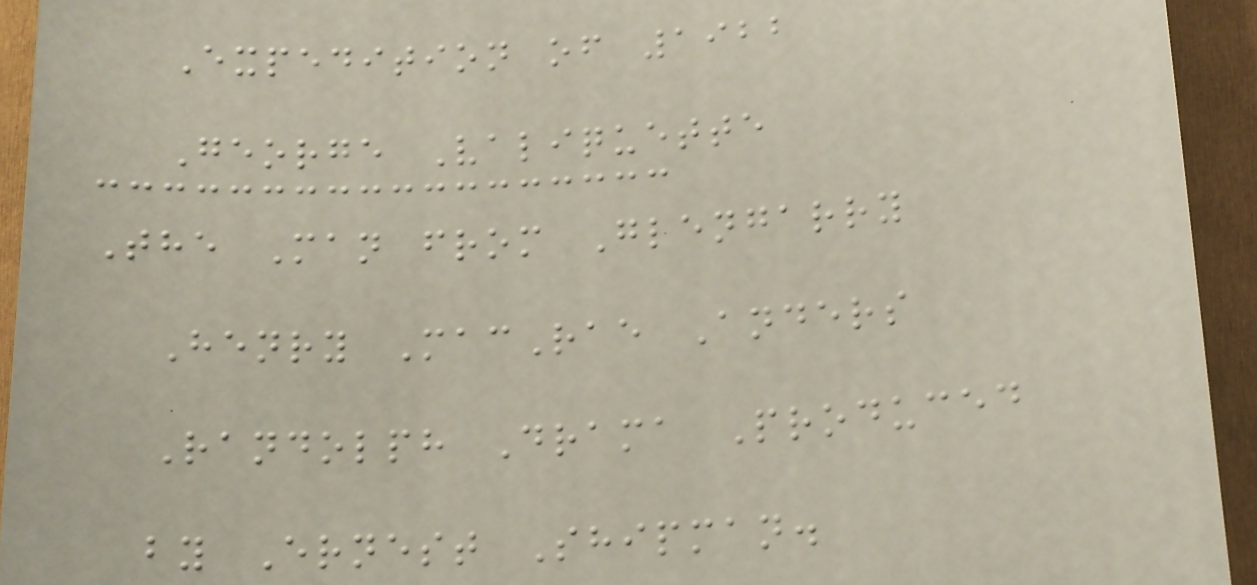Expedition of 1922
George Valiquette
The Man from Glengarry
Henry MacRae Anders
Randolph Drama Produced
by Ernest Shipman.
